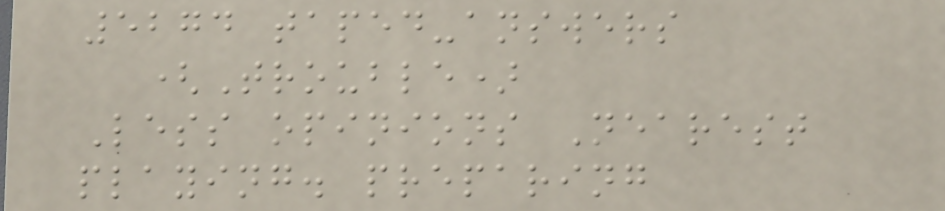5274 taped-answers
(Trouble)
Less opinions Nearest
playing. preparing
